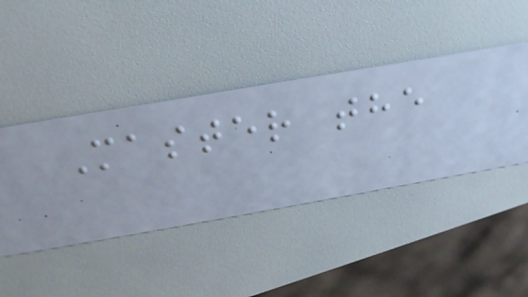Master the
